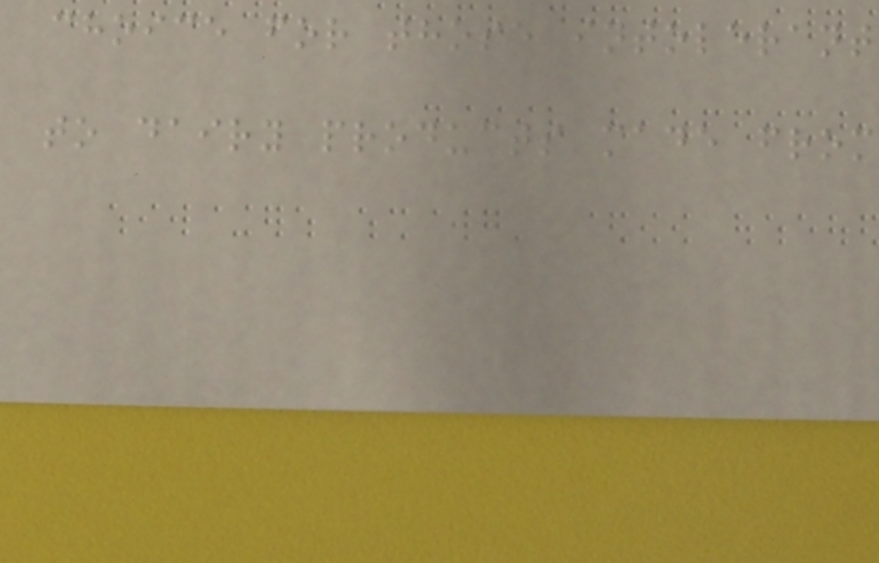choice for those intolerant
to dairy products made from
